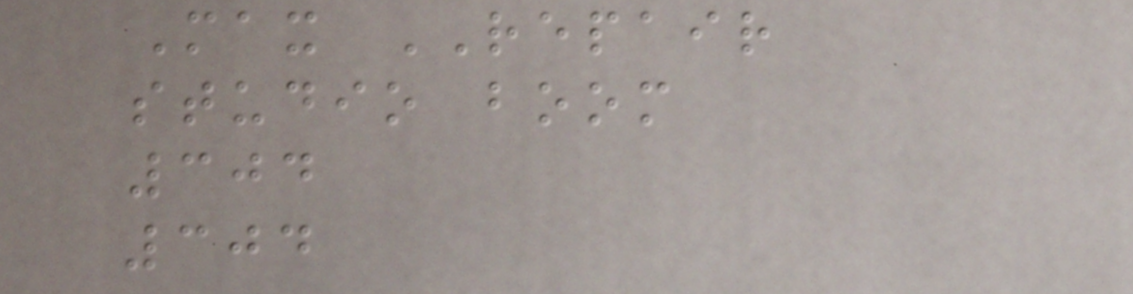Max REPAIR
studio boom
304
304
